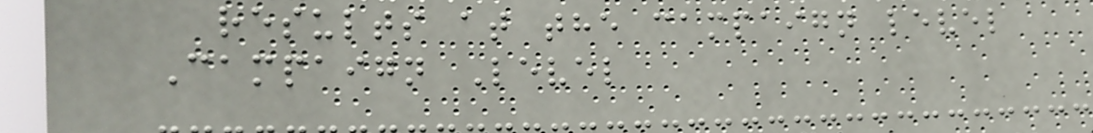results at the campaign level
Campaign Level
